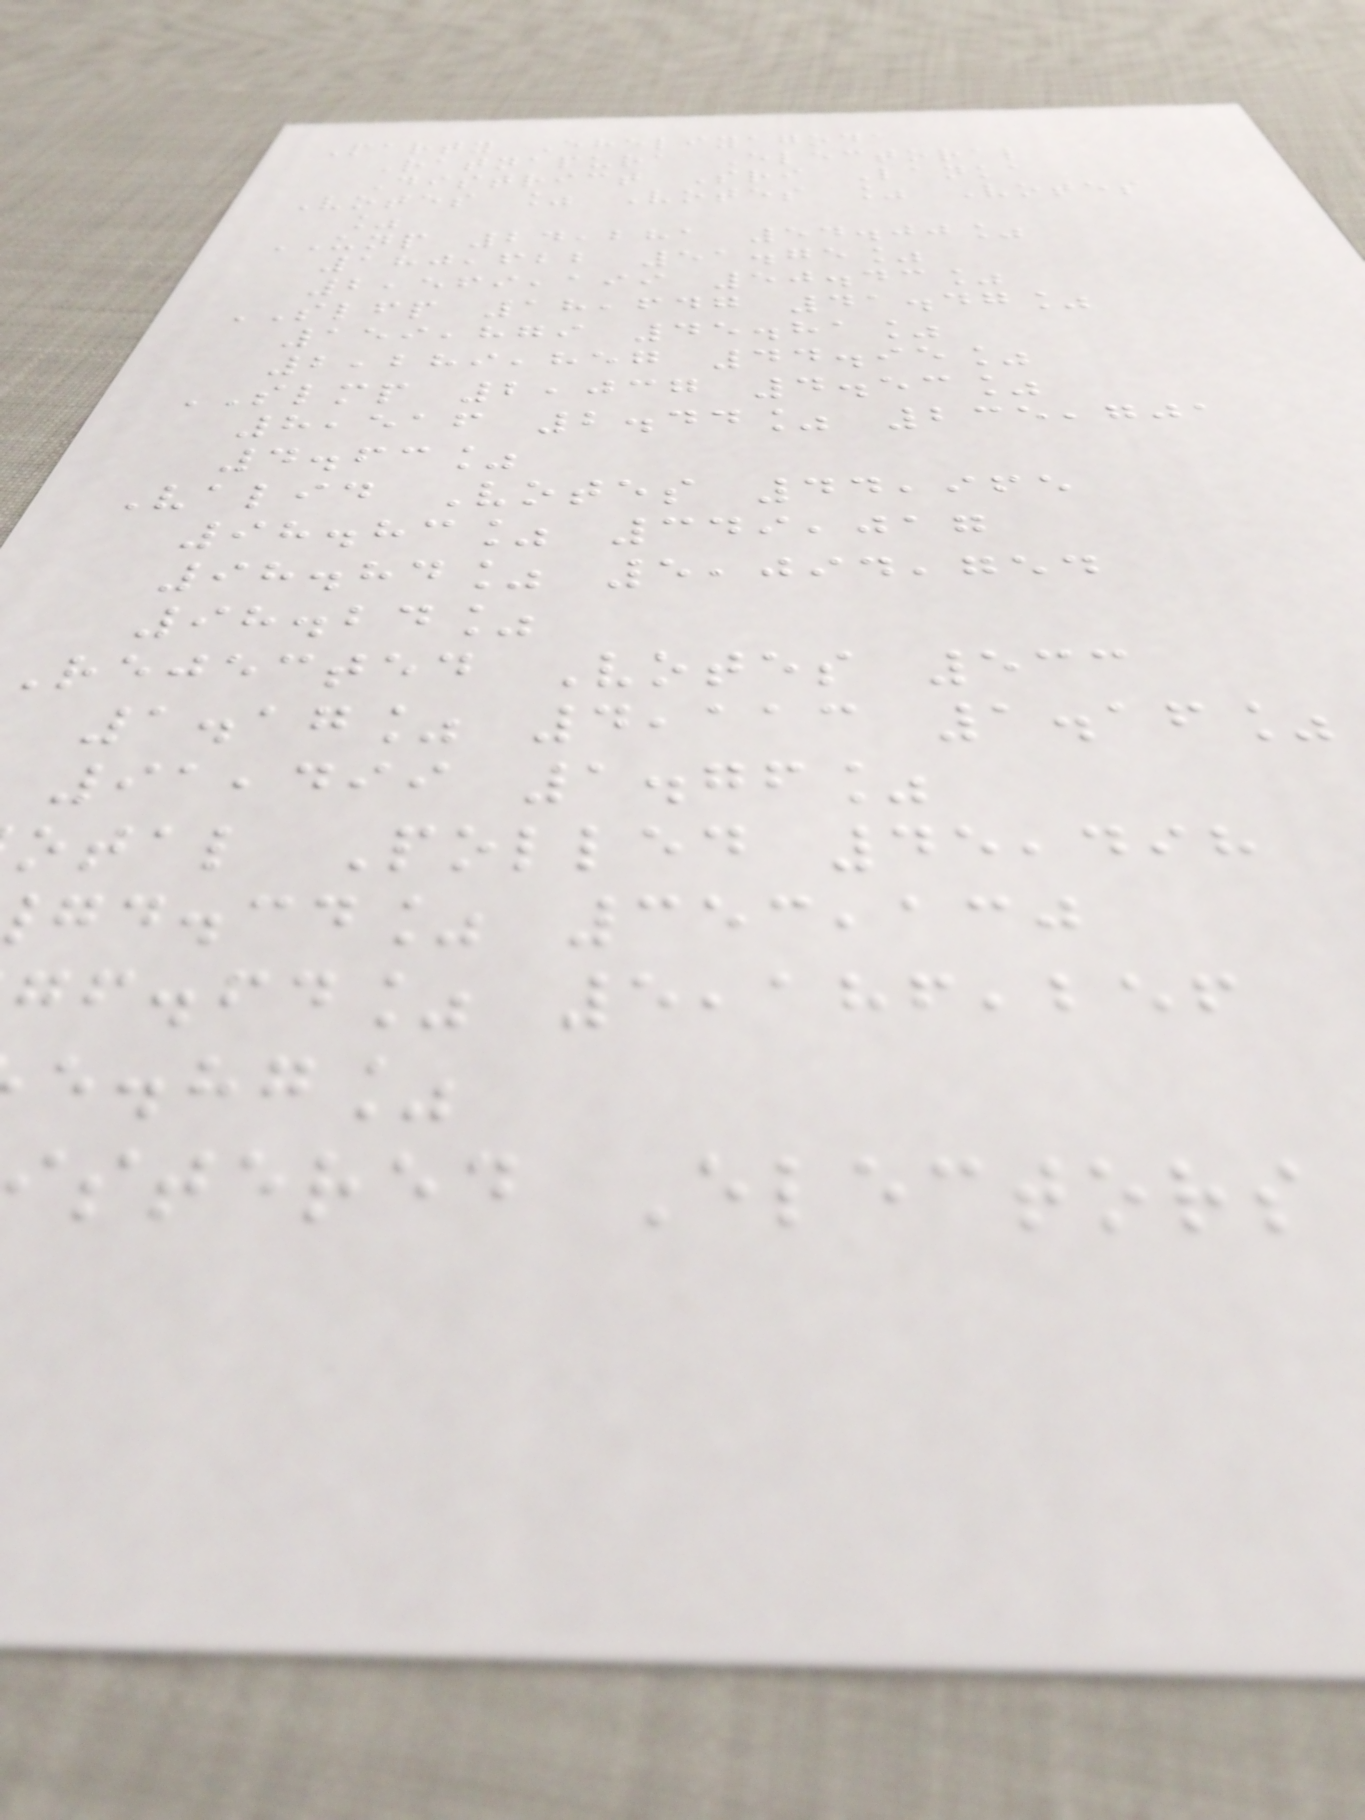Party Eheliyagoda
Ratnapura Electoral
District Sri Lanka
Votes % Votes % Votes
%
UNP 24,281 54.00%
180,622 51.75%
2,569,199 50.43%
SLFP 18,647 41.47%
159,879 45.81%
2,289,857 44.95%
SLMP 2,037 4.53%
8,516 2.44% 235,701
4.63%
Valid Votes 44,965
98.83% 349,017
98.84% 5,094,754
98.24%
Rejected Votes 533
1.17% 4,113 1.16%
91,499 1.76%
otal Polled 45,498
gd.cd% 353,130
gf.fd% 5,186,256
e.hg%
stered Electors
